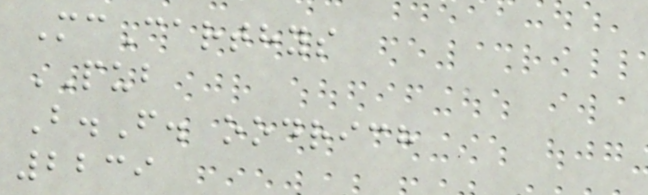McCarthys
PUB
B.F. oodrich
2239
